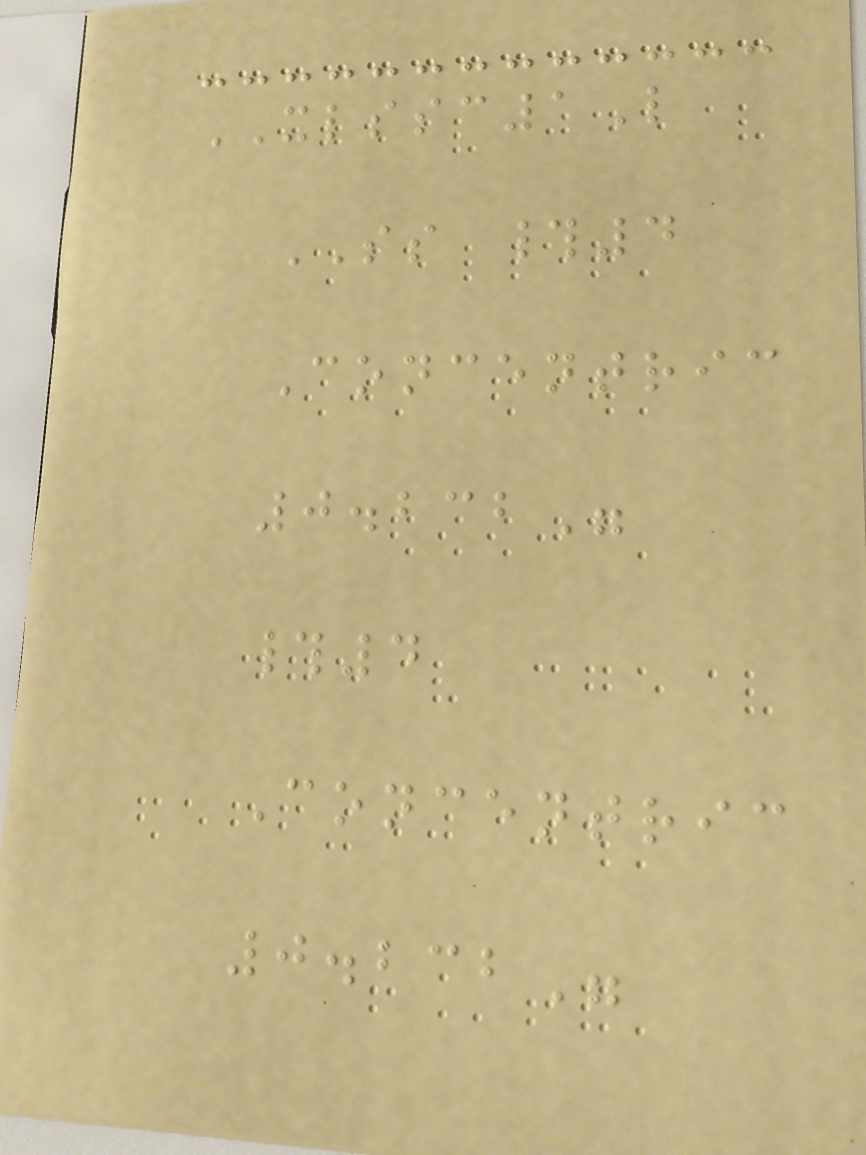XLSSC1L
SS #4
Concentric
0.232"
#4
Concentric
0.232"
